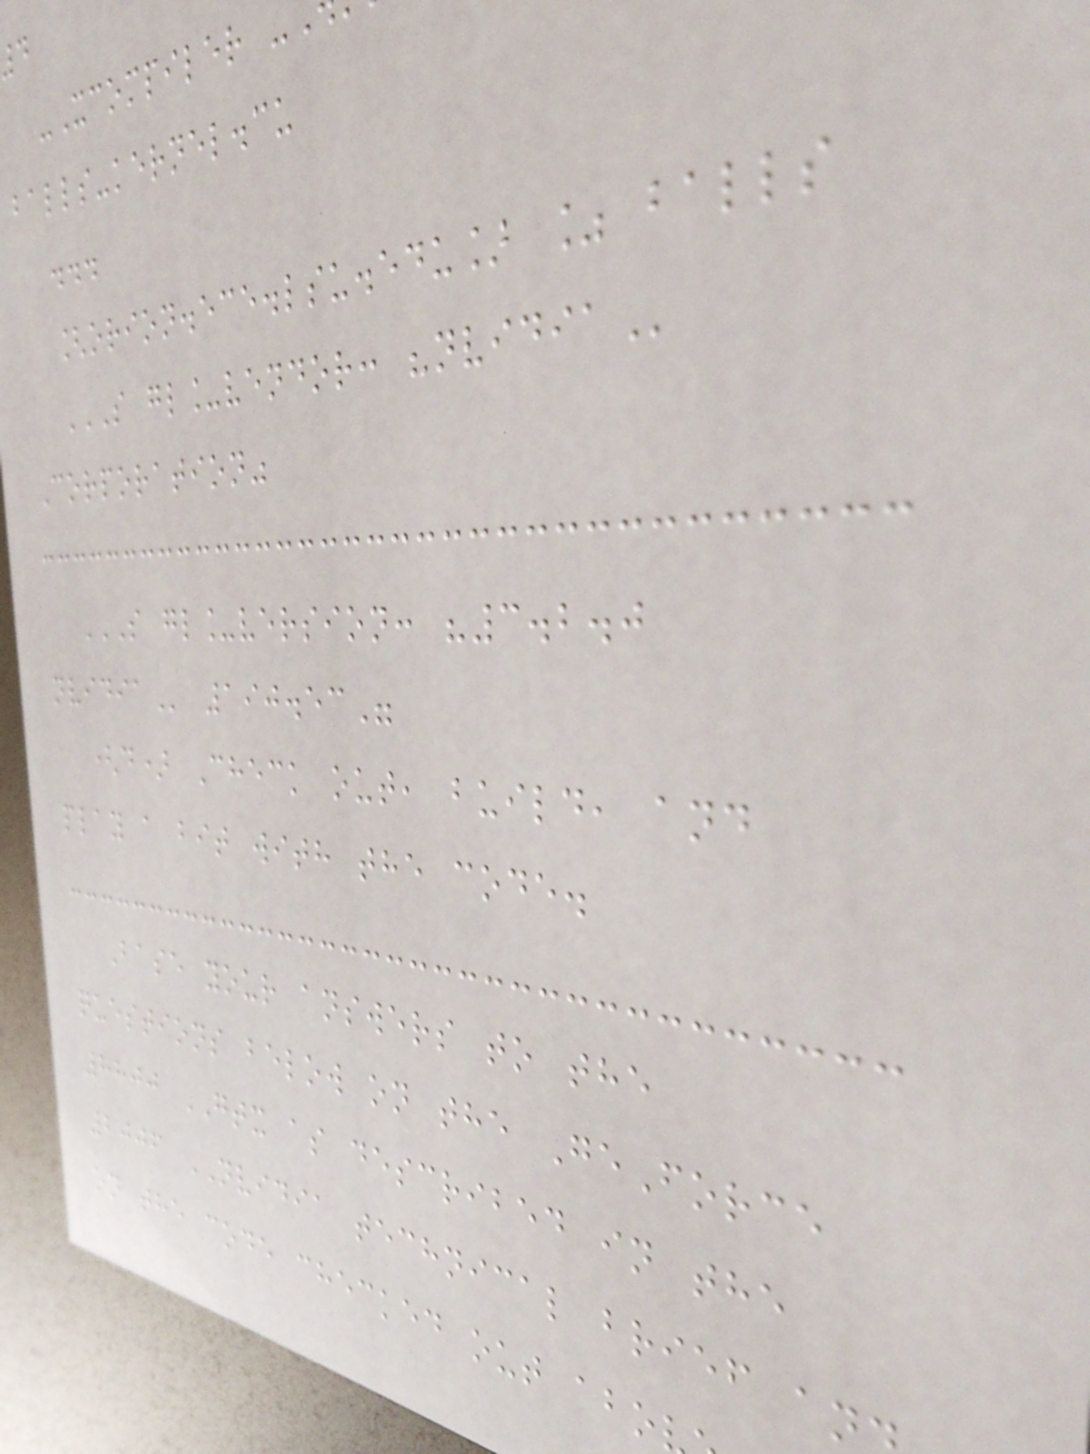-Xcompiler -
balls-kernel.cu
...
[orion.ece.lsu.edu] % balls
S GL_VENDOR: "NVIDIA
Corporation"
S GL_VERSION: "3.2.0
190.53"
(d) Check out, build, and
play a bit with the code.
Base your answers to the
questions below on the GeForce
8800 GTX as described in the
2006 NVIDIA technical brief an
on the code checked out abo
